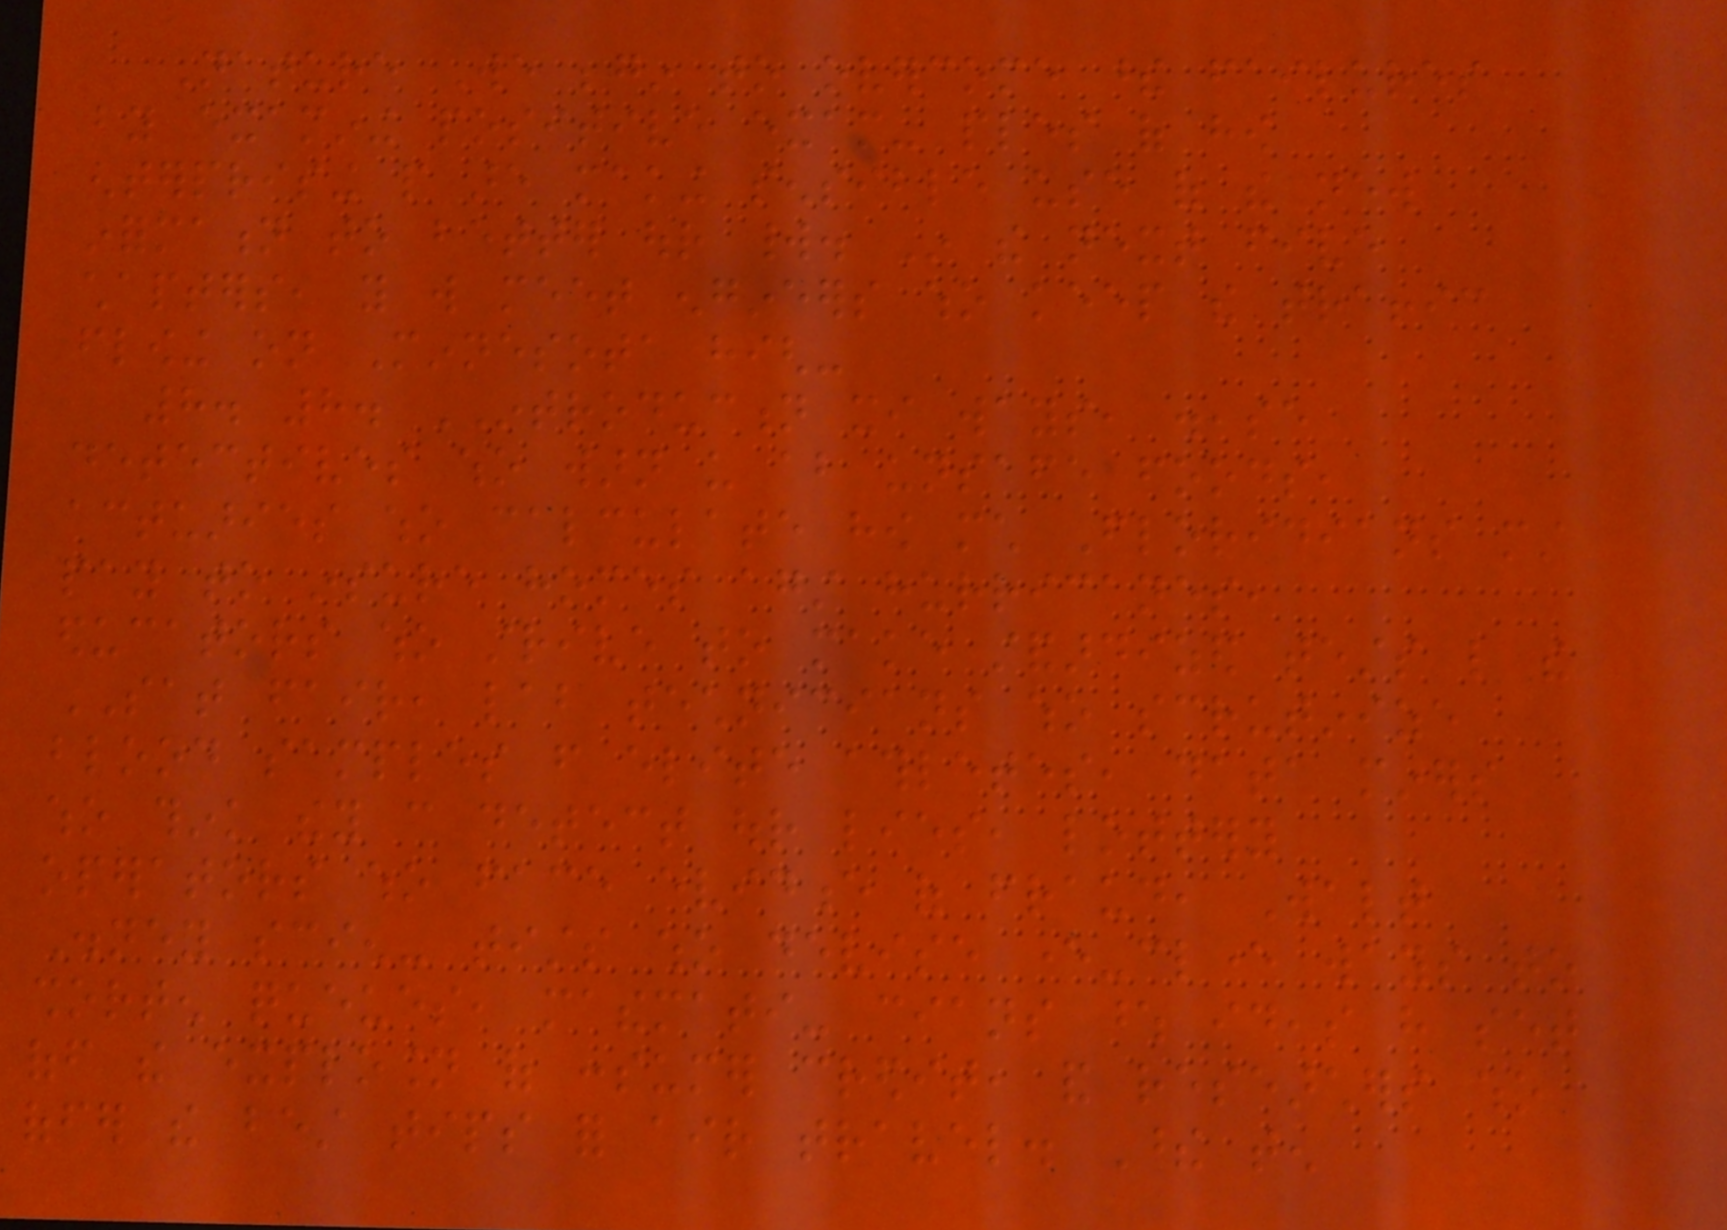Nature We begin to overcome these failures
by examining positive exam- ples of how
enterprising people are making sensible use of the new
information to better our world. In the next five
chapters, you will meet engineers who keep the traffic
flowing on Minnesota high-
8. 8. INTRODUCTION xi ways, disease
detectives who warn us about unsafe foods,
actuaries who calculate how much Floridians must
pay to insure homes against hurricanes,
educators who strive to make standardized tests like the
SAT fair, lab technicians who scrutinize
blood samples from elite athletes, data miners
who think they can detect our lies, lottery
operators who face evidence of fraud, Walt
Disney scien- tists who devise ever-clever ways to
shorten queues, mathemati- cians whose ideas have set
off the explosion of consumer credit, and researchers who
offer the best tips for air travel. These ten
